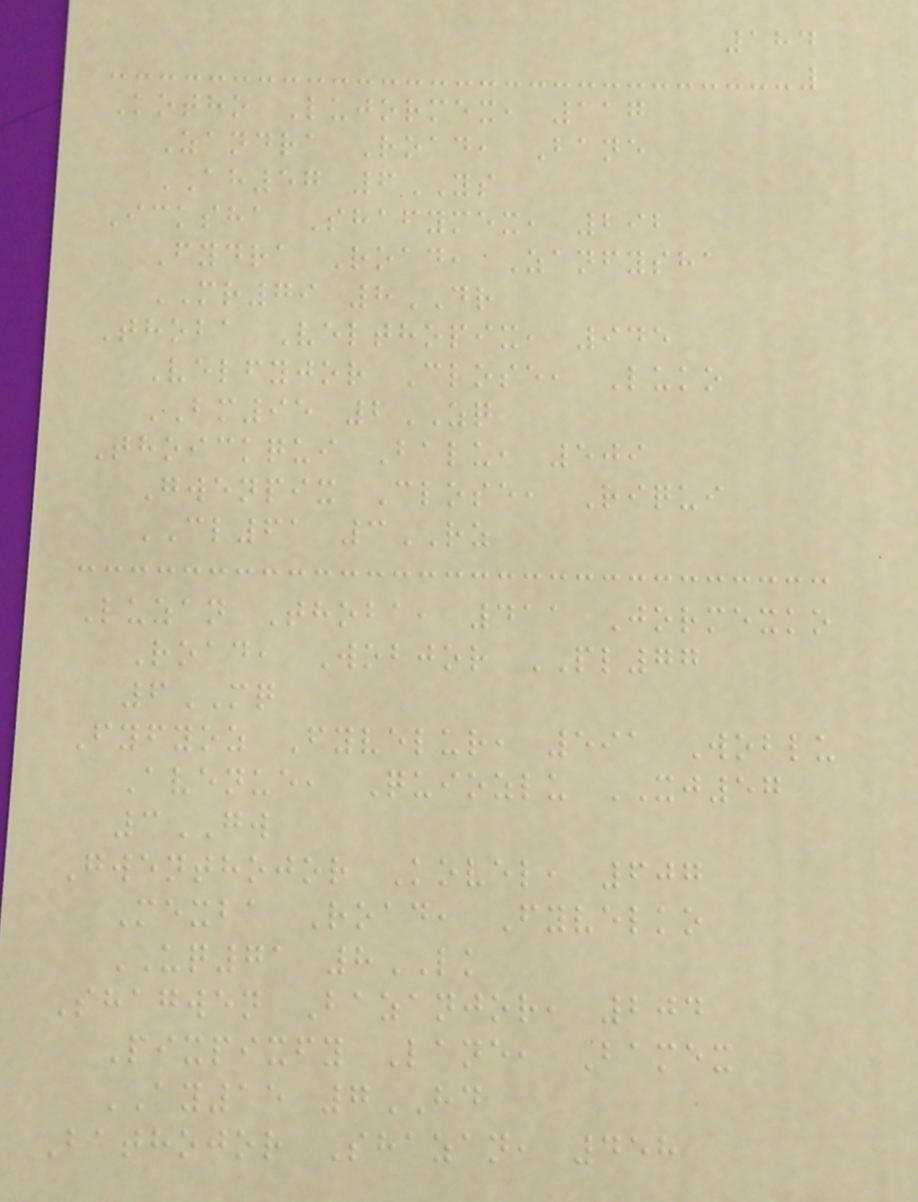184
Kotho Lujormex, 117
Zandra Road, Bane
AH57 6YS
Icksha Shafymex, 292
Fydra Road, Zanfysha
MR79 8DR
Thoba Velthopix, 945
Velfyjor Close, Luko
BM95 2ZQ
Thoickqui Balu, 509
Gwenpix Close, Riqui
CL61 3RZ
Luzan Thoba, 411 Jormexko
Road, Wobjor PL77
6MQ
Fyfyoz Fyvelur, 591 Woblu
Avenue, Quiozlu XJ57
3GW
Gwenthojor Kovel, 607
Mexba Road, Fyvelko
UQ71 8LK
Shagwen Bazanjor, 204
Pixpixfy Lane, Bamex
AY15 7HD
Bathojor Shazan, 458
